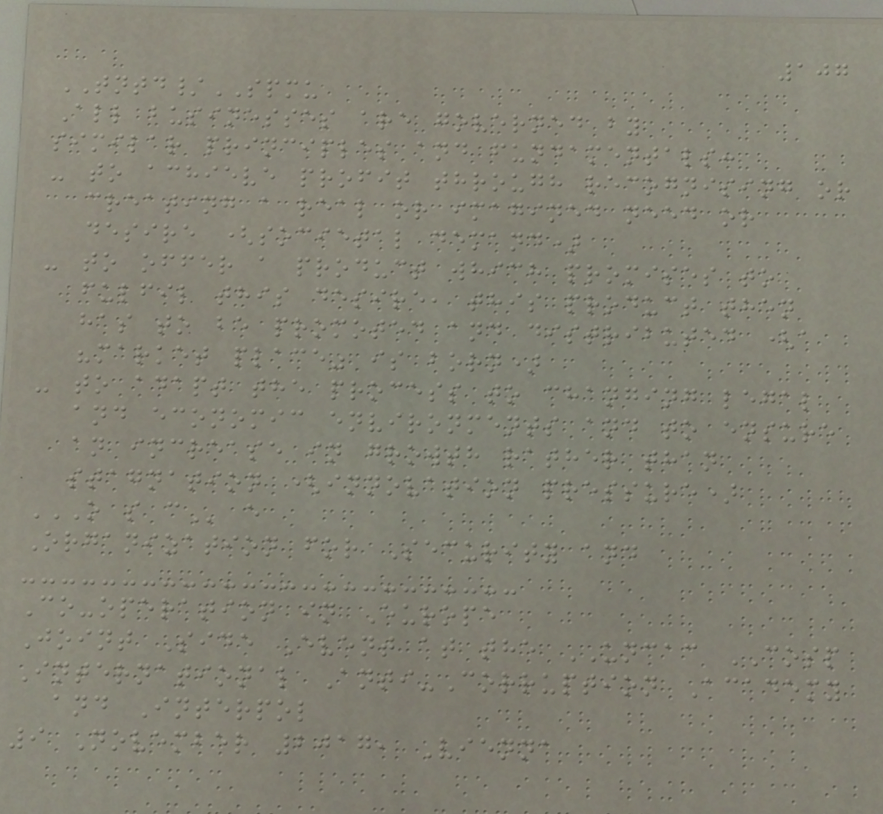107
TNTD/SPMU
All businesses are governed by
similar principles and fundamentals:
- to achieve profit through recognising or
creating a real or imagined need or
desire (societal demand)
- to offer a product which promises to
fulfil this desire, this product then
has to be promoted and distributed (a
"market place" is born)
- to adapt the process to changing legal
and economic environments and to ensure
an increase in growth rather than
stagnation (innovation pressure)
O S C e
Organization for Security and
Co-operation in Europe
Joint Side Event at the UNCAC COSP
International Anti-Corruption Academy
and Interpol
9 November 2017, Vienna
